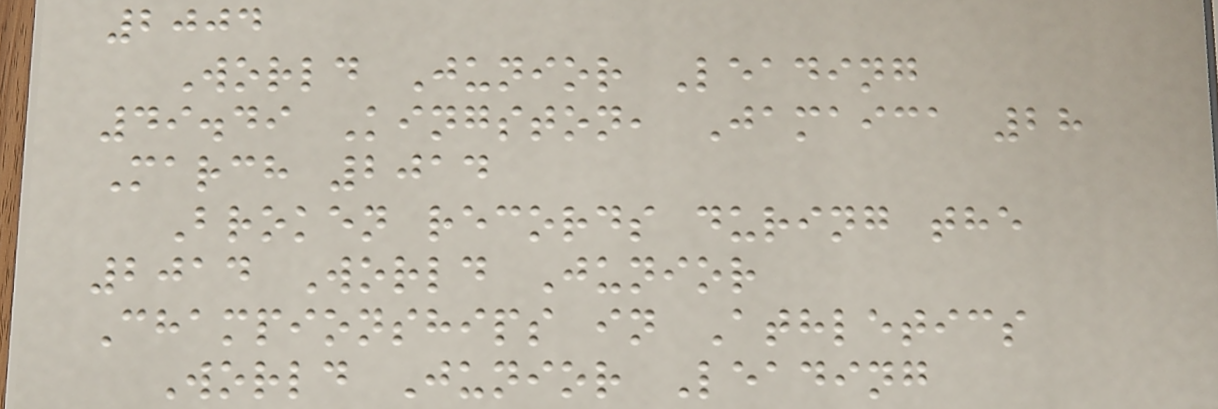2004
World Junior Leading
49.49 Kingston, Jamaica 28
March 2014
Broken records during the
2014 World Junior
Championships in Athletics
World Junior Leading
